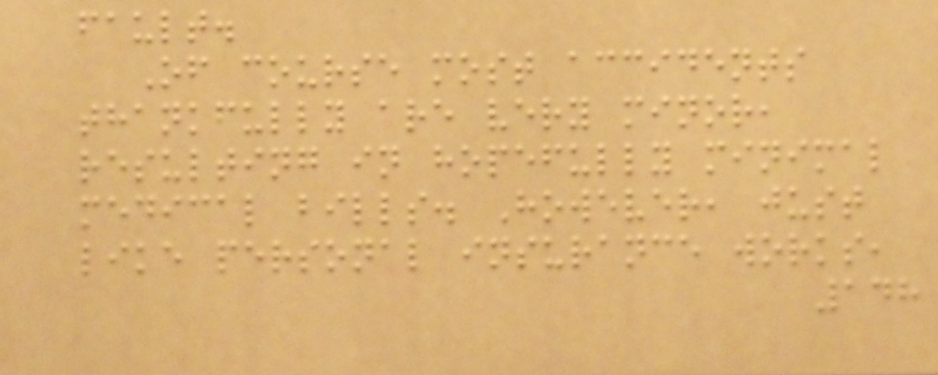fault.
Of course most accidents
thankfully are very minor,
resulting in hopefully minimal
medical bills. However, just
like personal insurance works,
148
